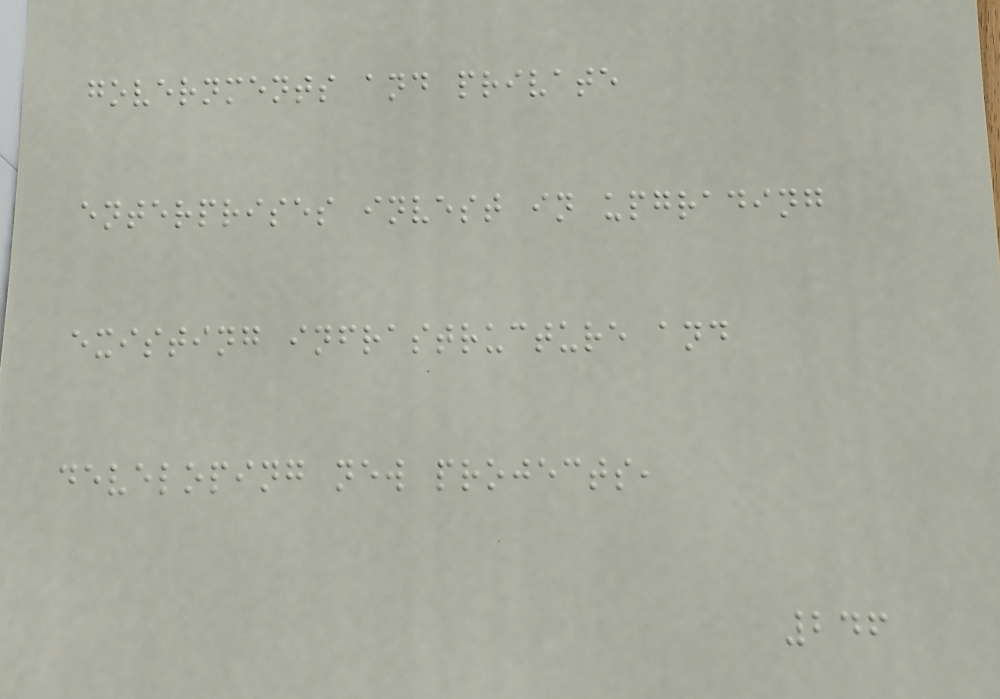governments and private
enterprises invest in upgrading
existing infrastructure and
developing new projects,
246
